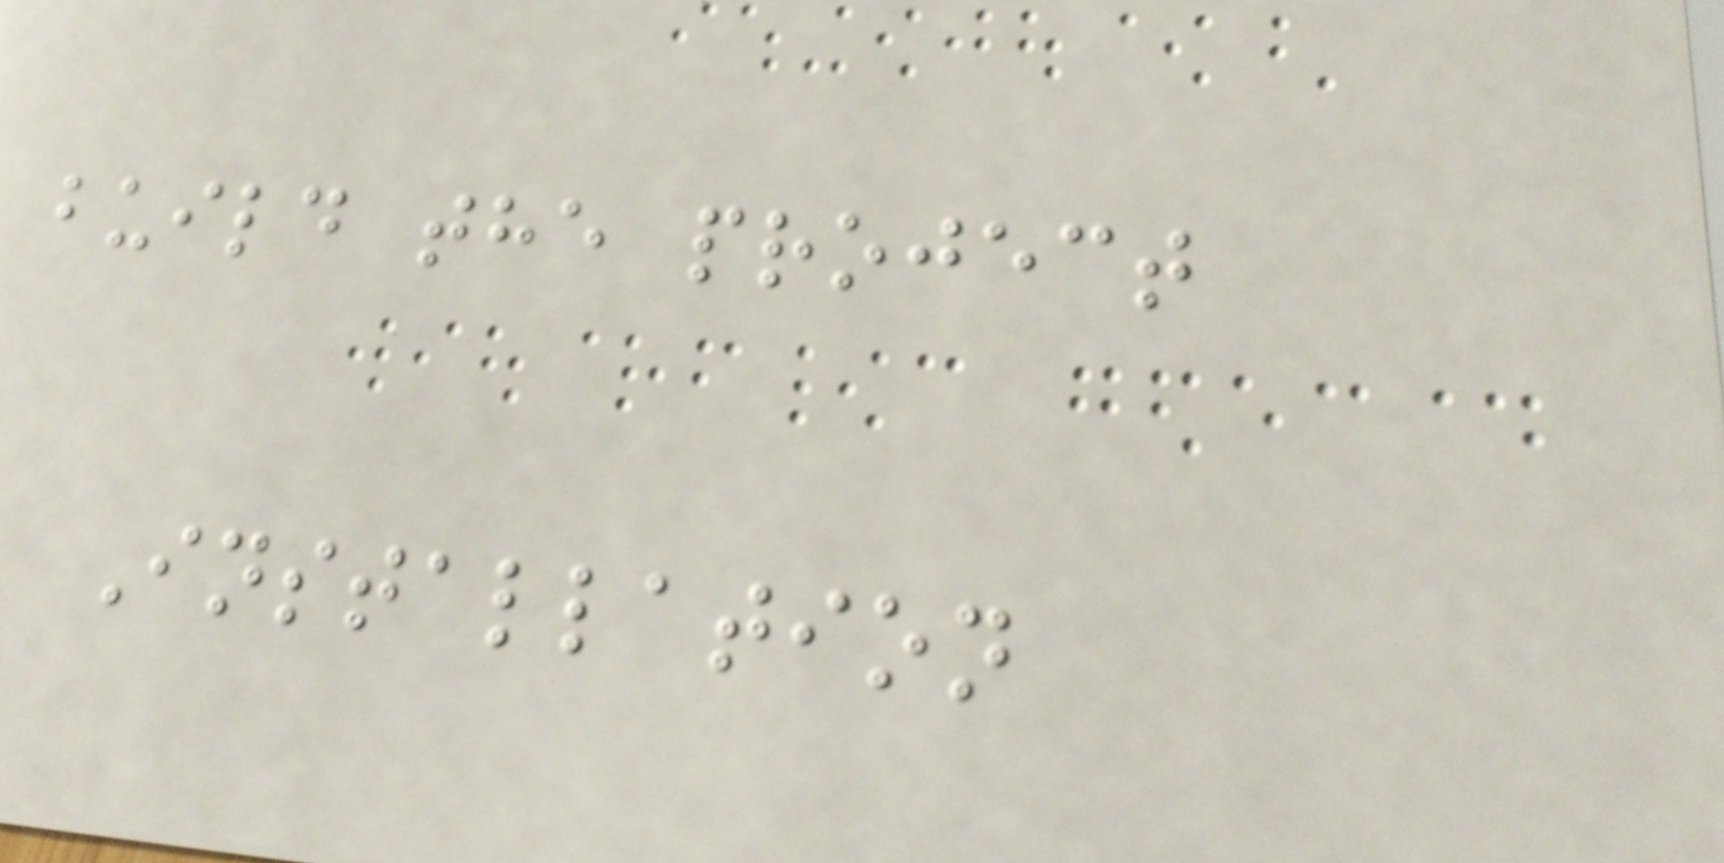build the project
Installation
